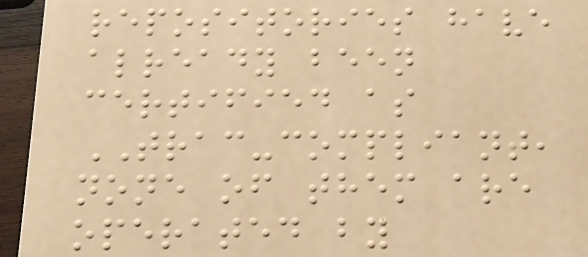repositories have
already been
certified as
TRAC-compliant,
none of them are
operated by
